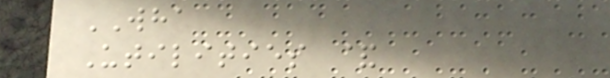WHA
Utilities &
